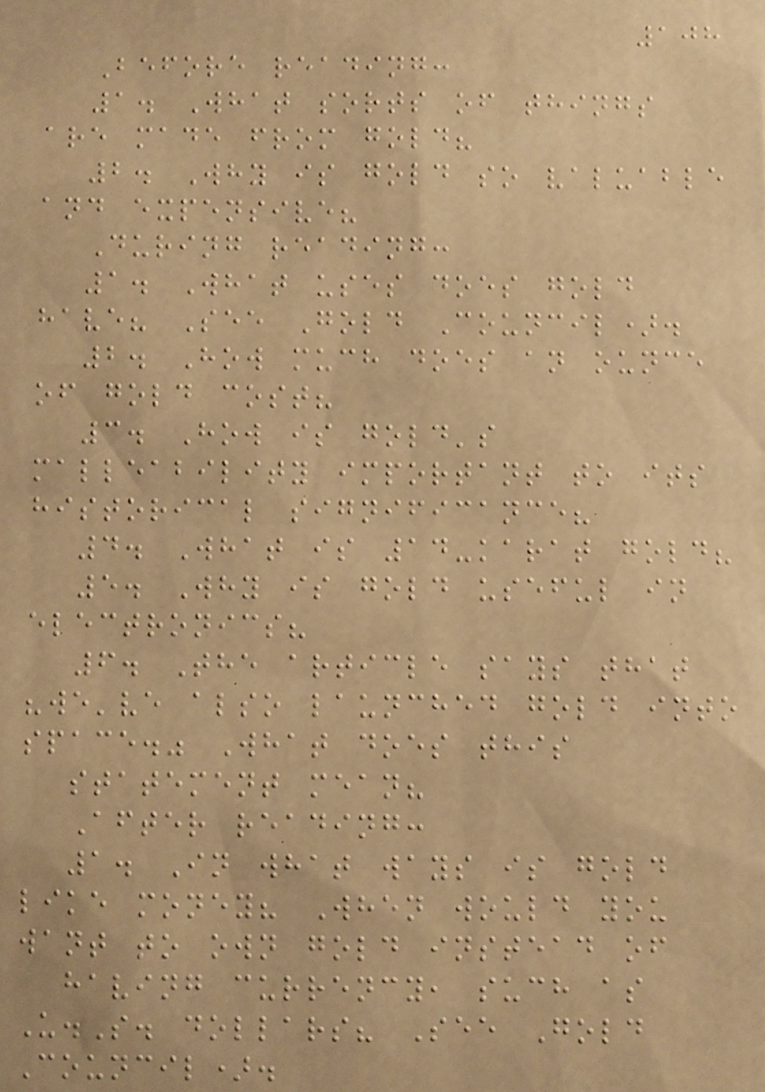108
Before reading:
1. What sorts of things
are made from gold?
2. Why is gold so valuable
and expensive?
During reading:
1. What uses does gold
have? See Gold Council).
2. How much does an ounce
of gold cost?
3. How is gold's
malleability important to its
historical significance?
4. What is 14-karat gold?
5. Why is gold useful in
electronics?
6. The article says that
"we've also launched gold into
space." What does this
statement mean?
After reading:
1. In what ways is gold
like money? When would you
want to own gold instead of
having currency, such as
U.S. dollars? See Gold
Council).
